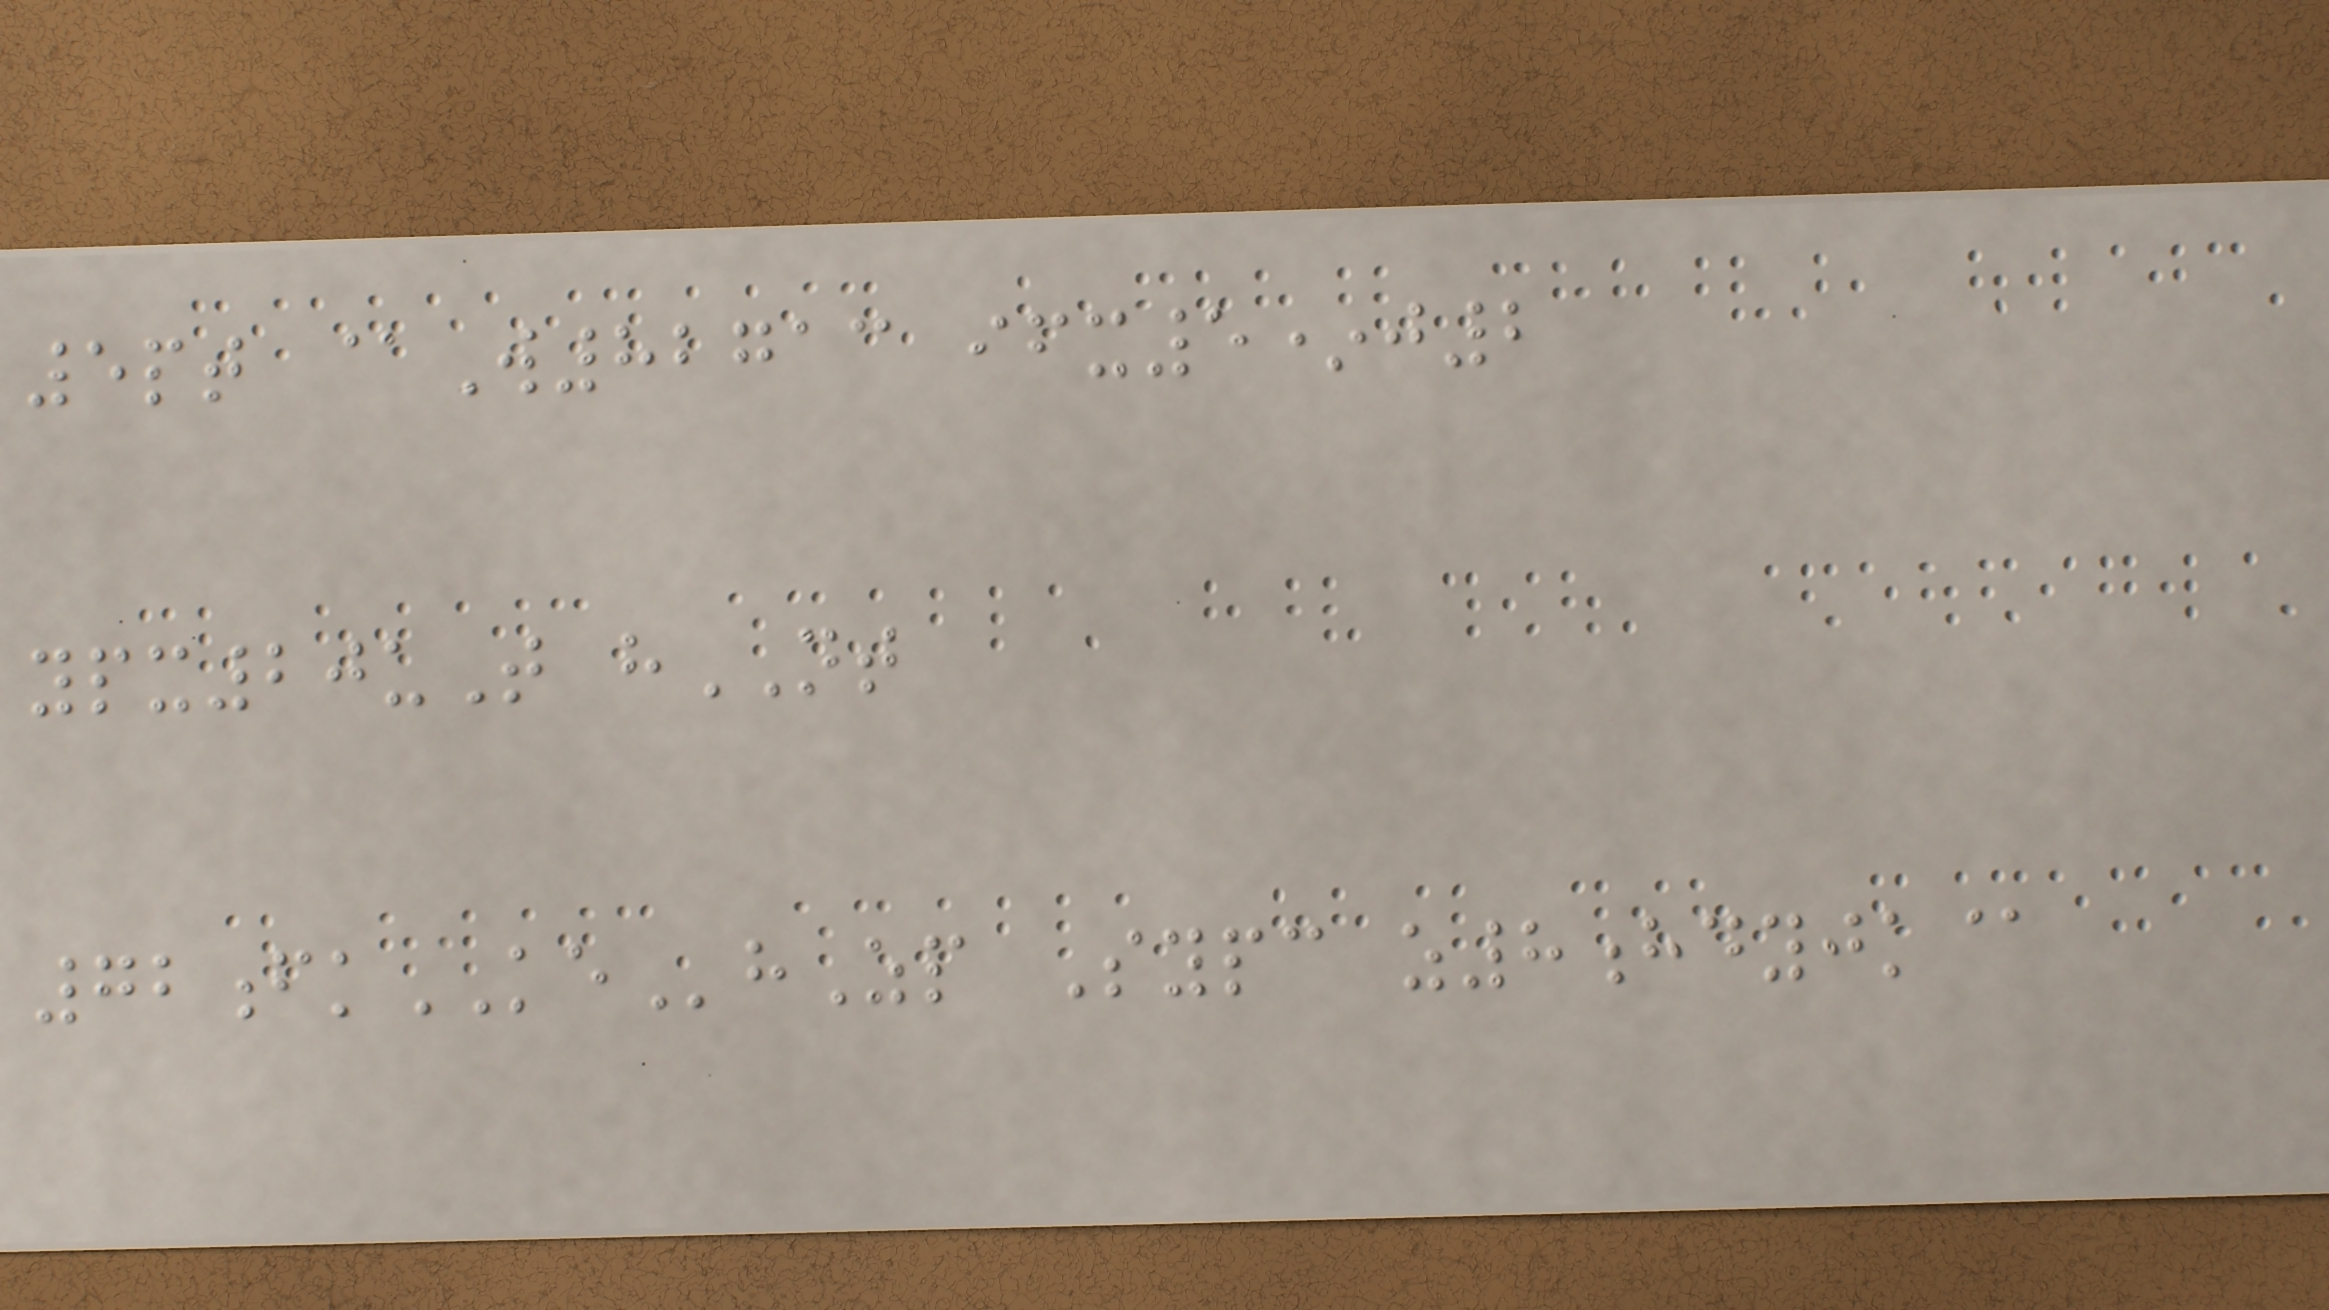5pt @W82713 ifx5*j2
ypx20uT hNT
72fkKEhZp Sypc z8hdyjk@
